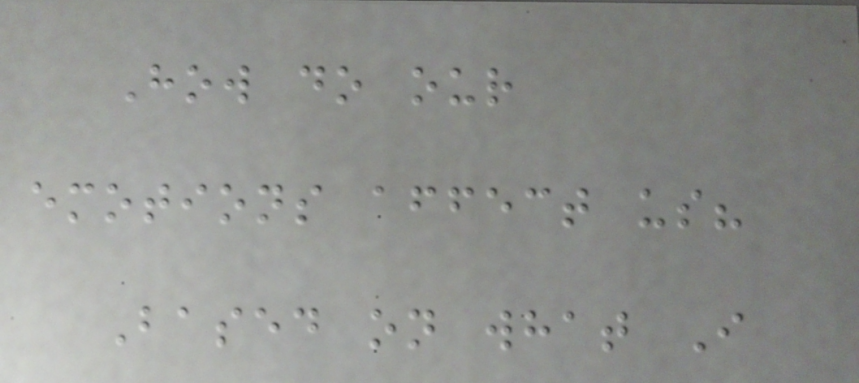How do our
emotions affect us?
Based on what I
